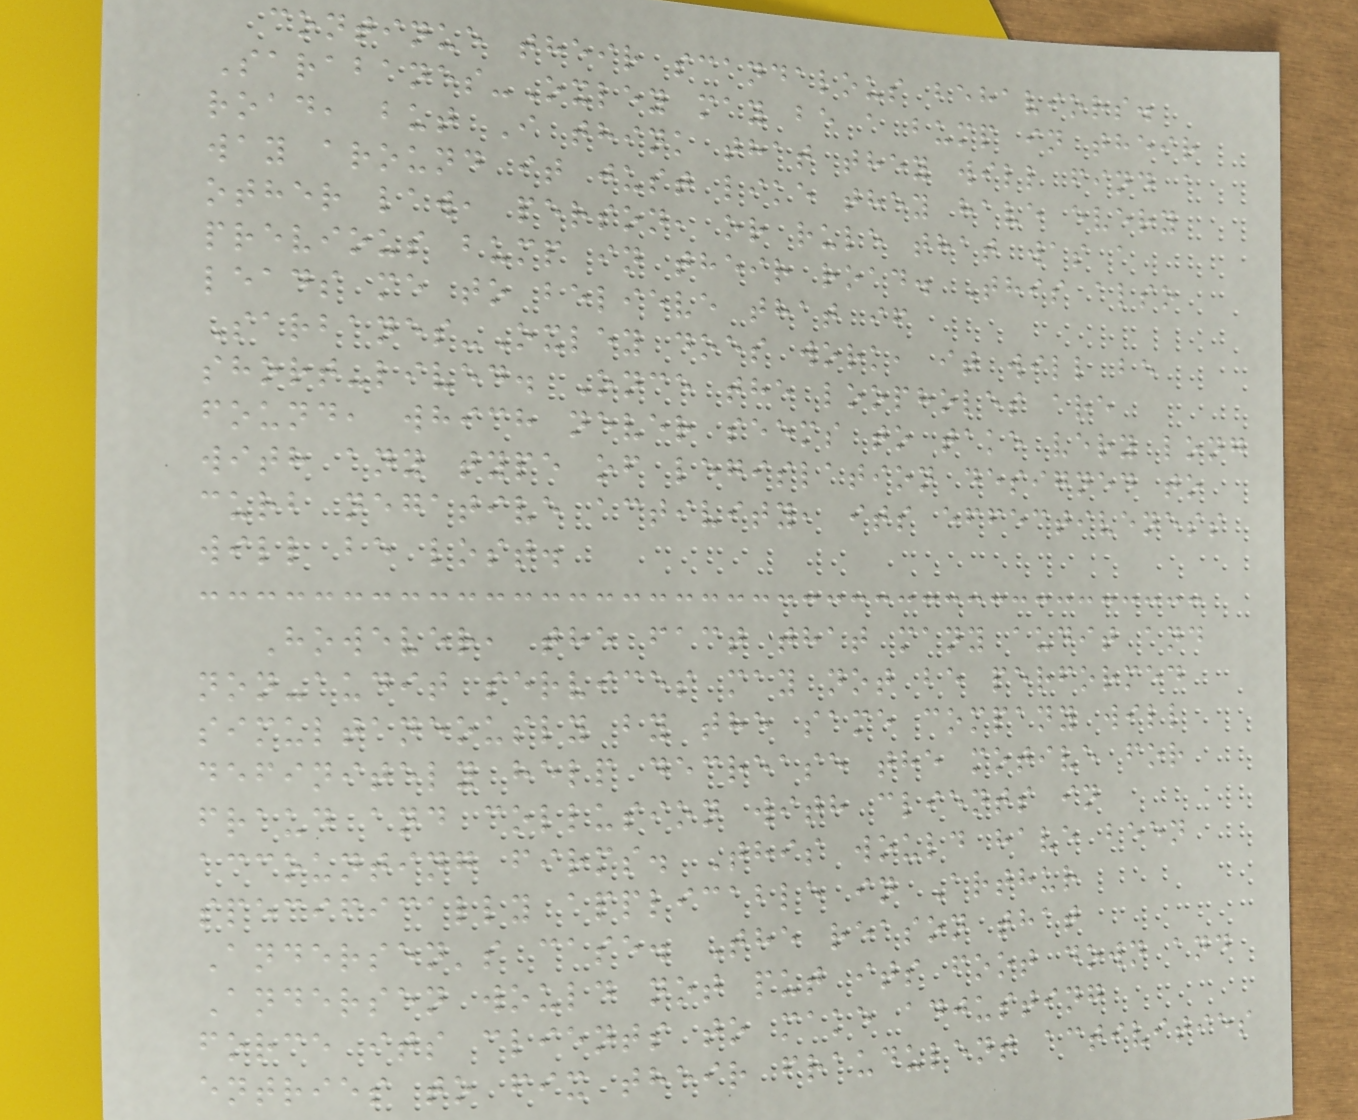continue their scandalous behaviors.
Sarabanes-Oxley may be a bump in their
road, but I think that they will find a
way around it just like they have every
other law, person, or rule that was a
previous bump in their road. This also
leads me to believe that if
Sarbanes-Oxley does work, it will be
short-lived. Once the loopholes are
found, which never seems to take very long
with any type of legislation designed to
curb negative activity, its effectiveness
will be lost.
However, the fact that many audit and
non-audit services may not be performed
simultaneously by the same company will
definitely help decrease the motive for
fraud and collusion with clients in
accounting firms. This would have been
specifically applicable in Arthur
Andersen's case. The reason that
Andersen would not put its foot down and
force its clients to make adjusting
entries to fix their fraudulent activities
